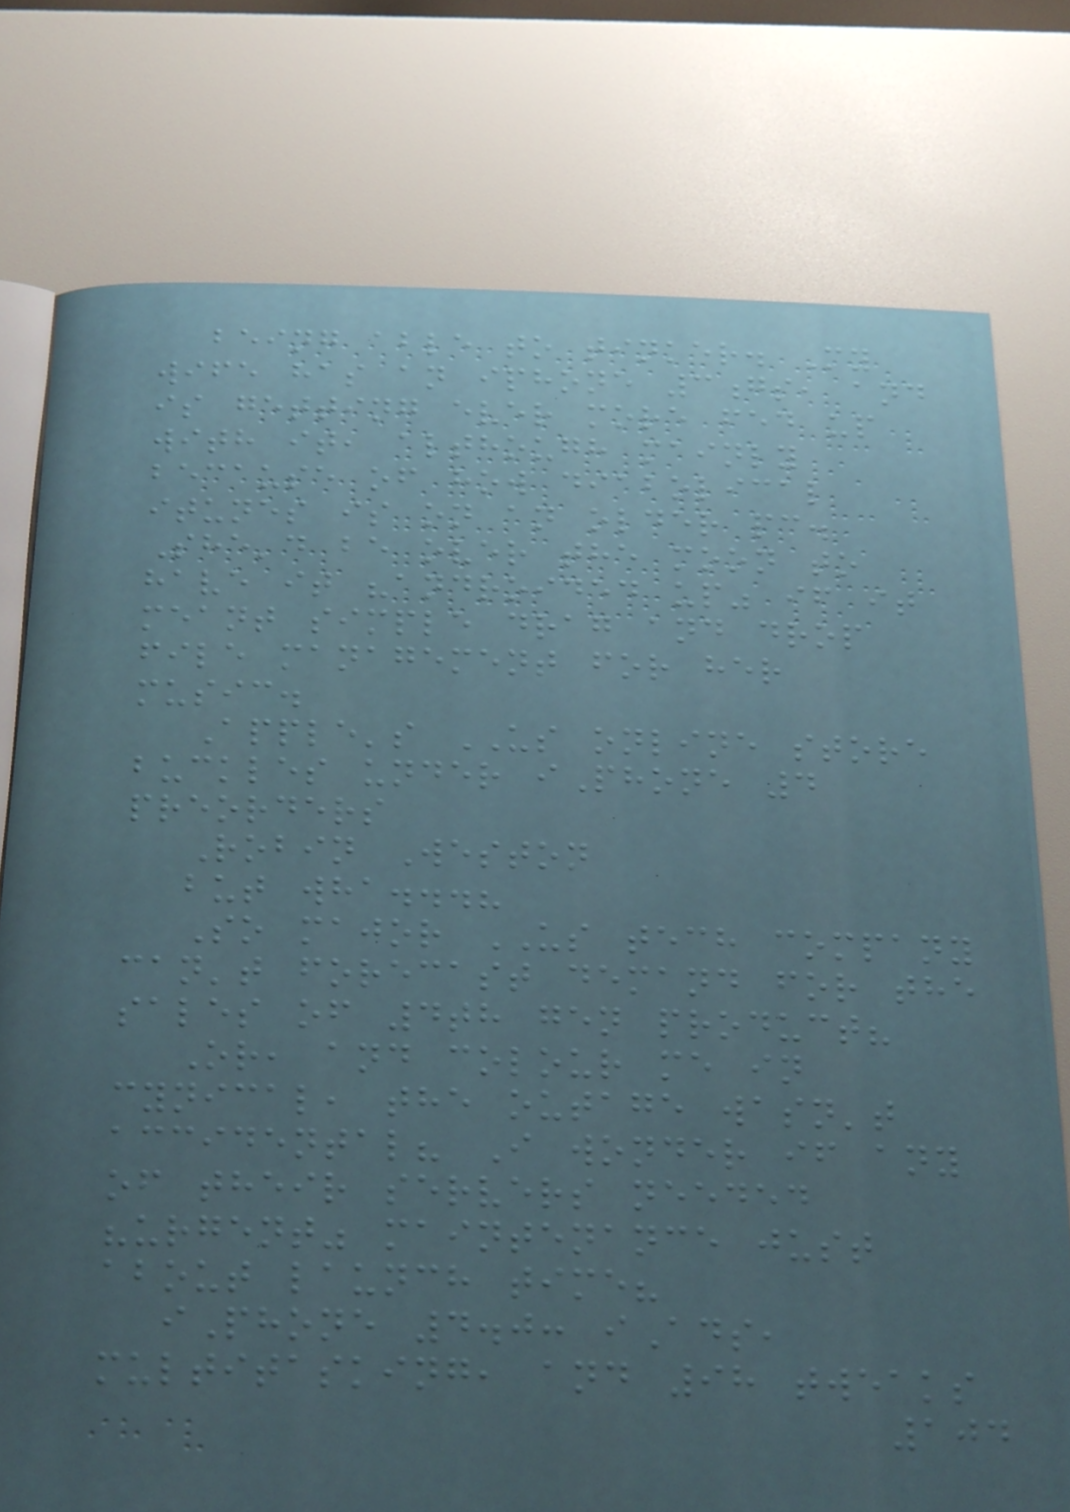being able to tinker. My
wife has an iphone 3gs, and
is getting ever more fed up
with it, although mainly
because of how diabolical
itunes is on an older pc.
She'd be over the moon to
have it "androided up" if it
meant simple drag and drop
file management for her
music.
Apple's US online store
buckles under iPhone 4
preorders
Robin Weston
but wha...?
So major US tech company
can't forecast demand for the
sales of 4th gen product?
Or, and colour me in
cynical, the outage wasn't
accidental? I wonder if any
of their servers needed
"urgent" maintenance just
about launch time?
iPhone 4.0: iAds,
multitasking, and 98 tweaks
104
